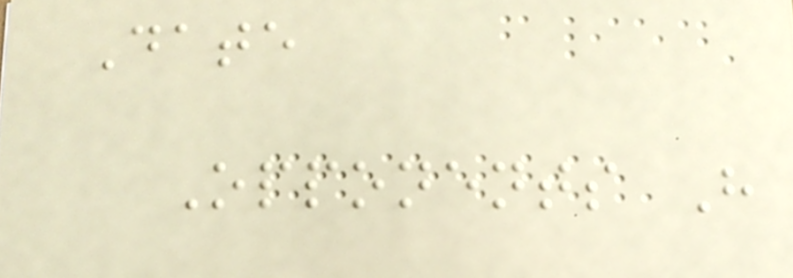Date
Opponents H
